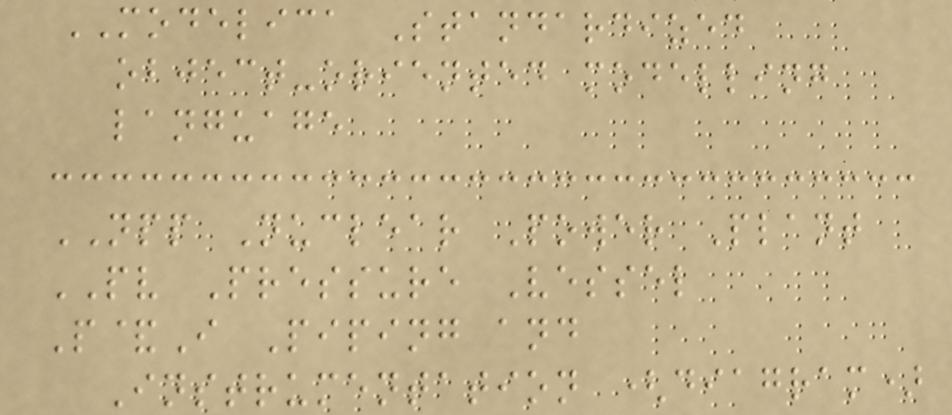MODELICA Standardized
object-oriented modelling
language
NPP Nuclear Power Plant
PV Pressure Vessel
P&I Piping and
Instrumentation (diagram)
